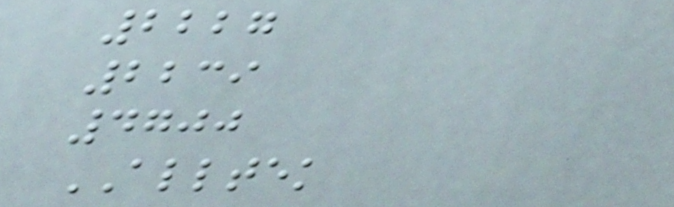2227
2239
4700
ALLTEK
